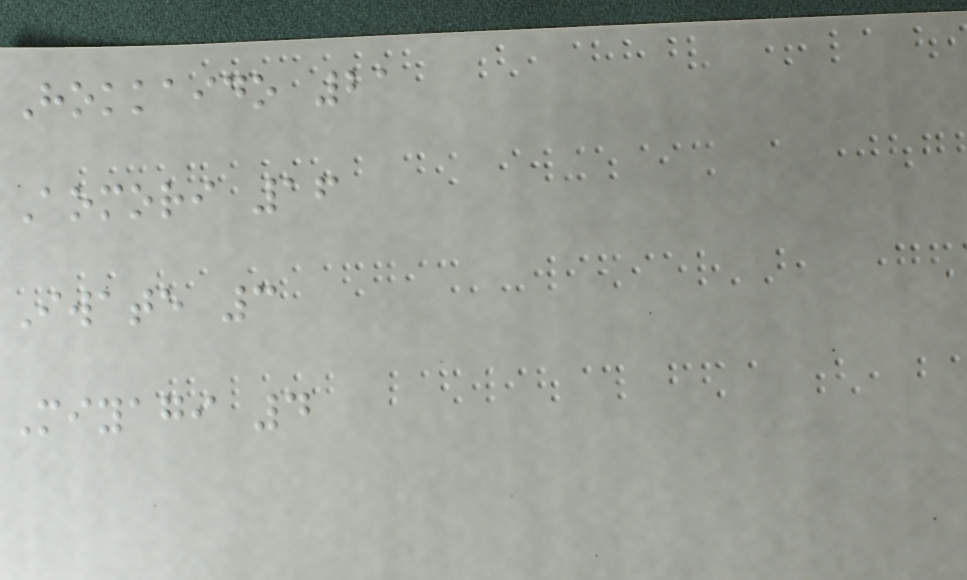Hokkaido 21
Aomori 16
Iwate 3
Miyagi 4
